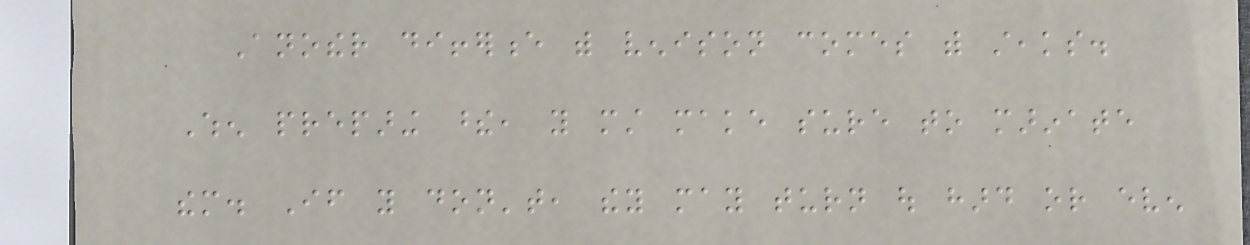Another difference with venison comes with steaks.
When preparing these, you must make sure to marinate
them. If you don't, they may turn out hard or even
